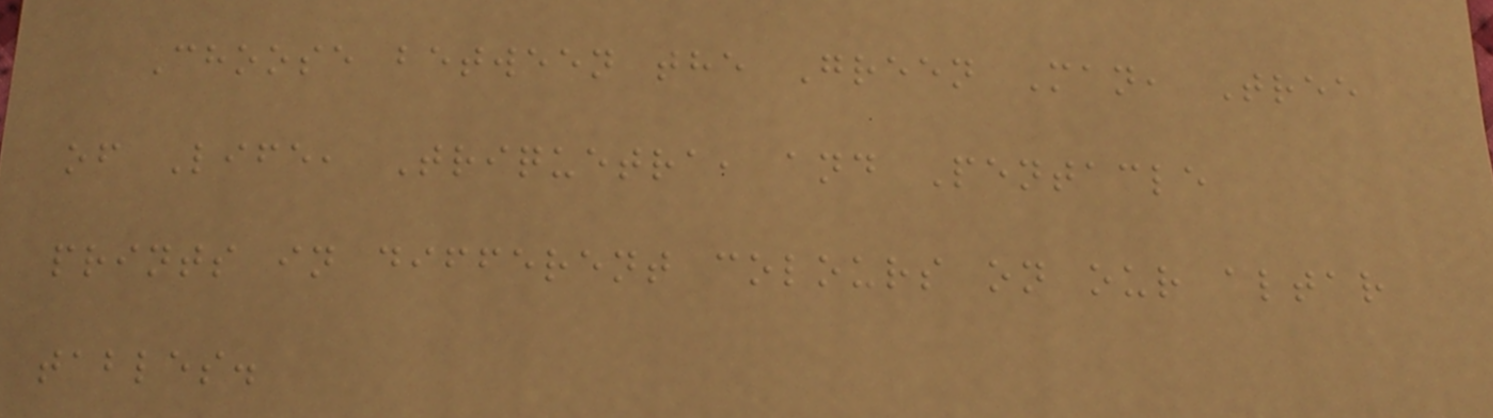Choose between the Green Man, Tree
of Life, Triquetra, and Pentacle
prints in different colours on our altar
tables.
